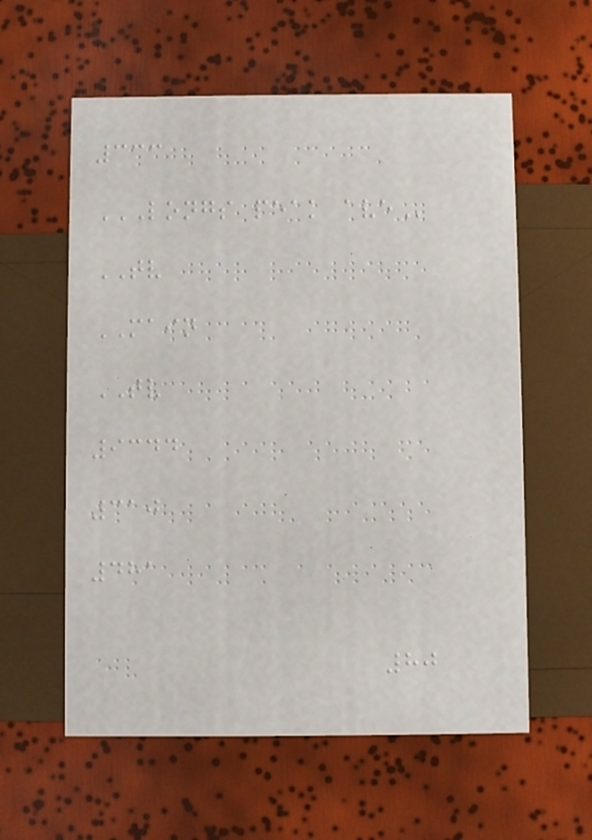333
LONGS PEAK AVE
TV
MAIN
TV
9344
310
481
80
